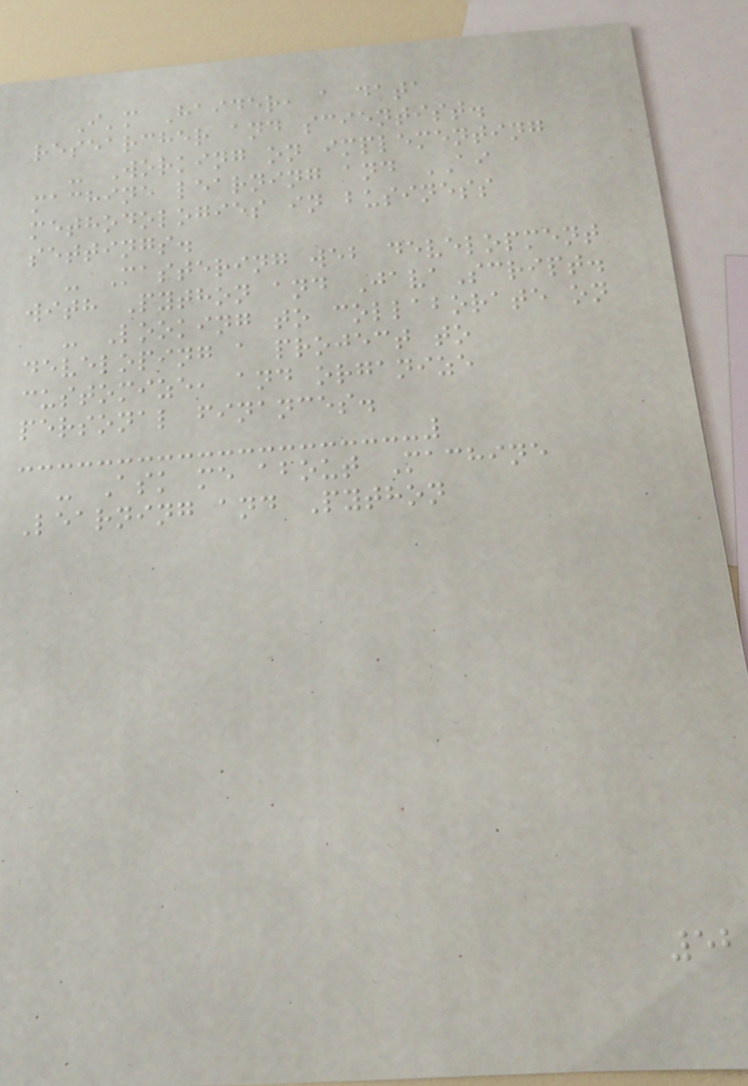I'm Haider, a data
researcher and scientist.
- Working on implementing
machine learning and AI
methodologies in business
settings.
- Mastering web development
with Python and JavaScript.
- Looking to collaborate on
developing a project to
customize, and organize
personal finances.
- Ask me about Machine
Learning and Python
52
